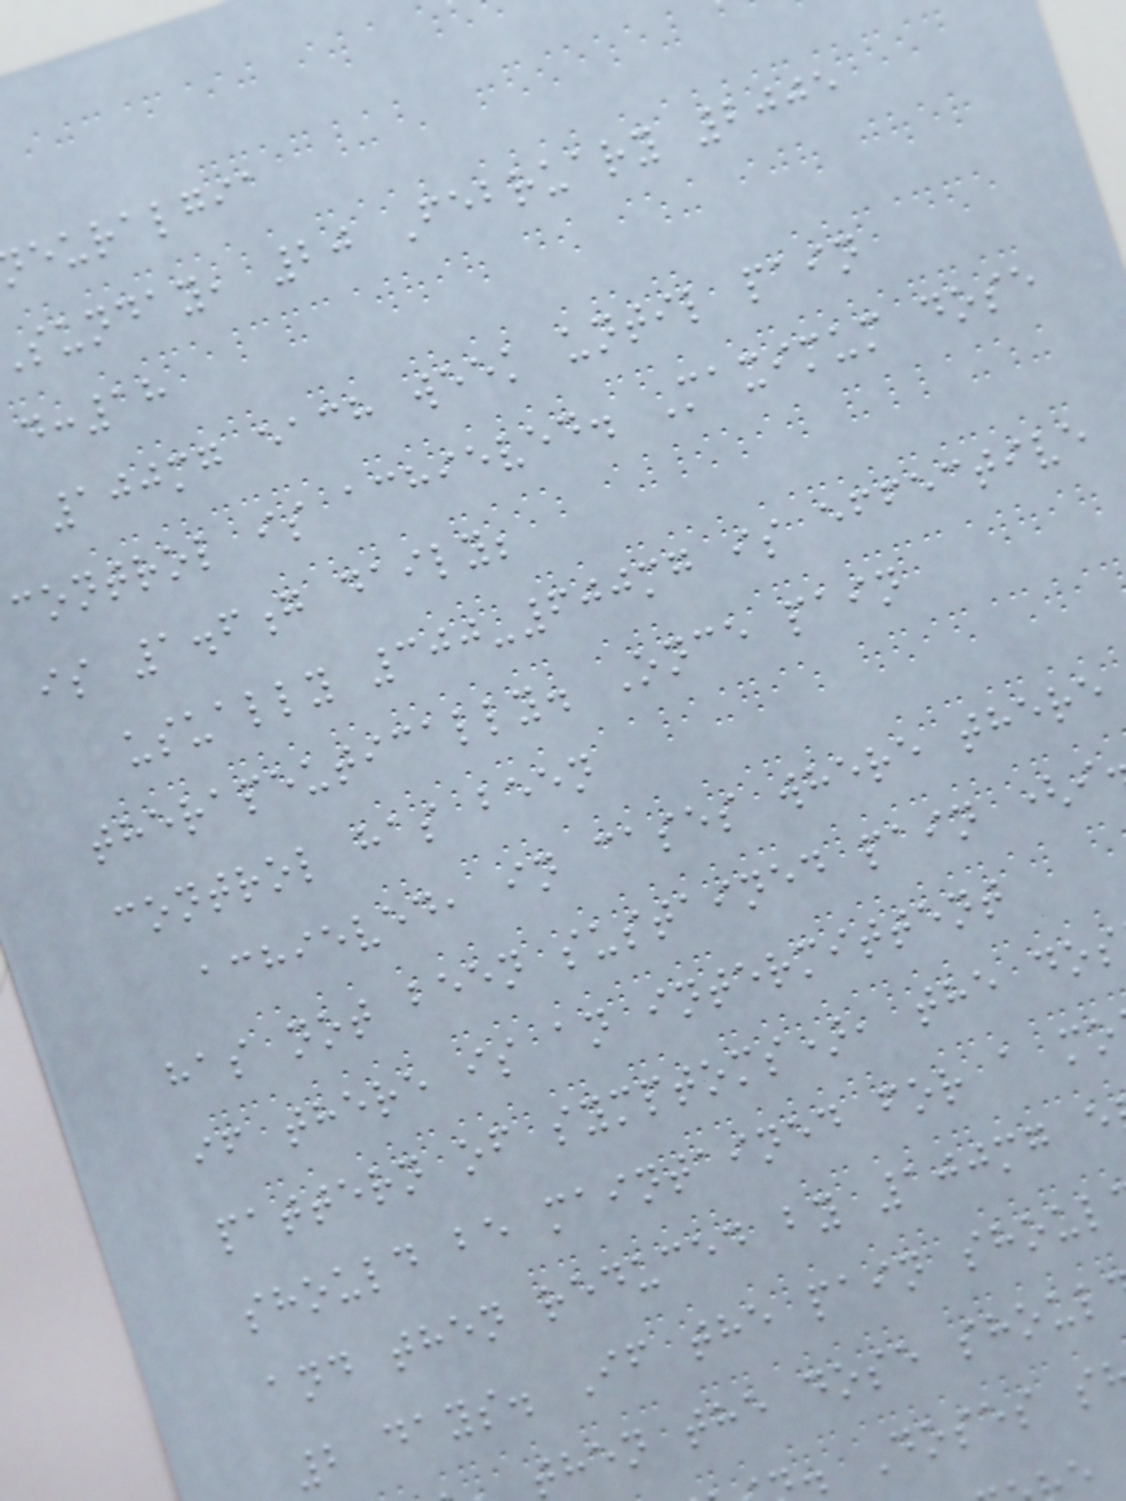euralgia
sunday, 20 February 2005
:18
100mg each week until pain
control is achieved. Maximum dose
is 1.6g daily;
usually 300-600mg is effective
therapeutically. Once pain
control has been
achieved, in cases where there
has not been sustained pain (i
if there is an intermittent
pattern of symptoms), the dos
should be maintained for a mo
and then reduced by 100mg e
2 days. If the pain shoul
then the dose shoul
. Doses s
